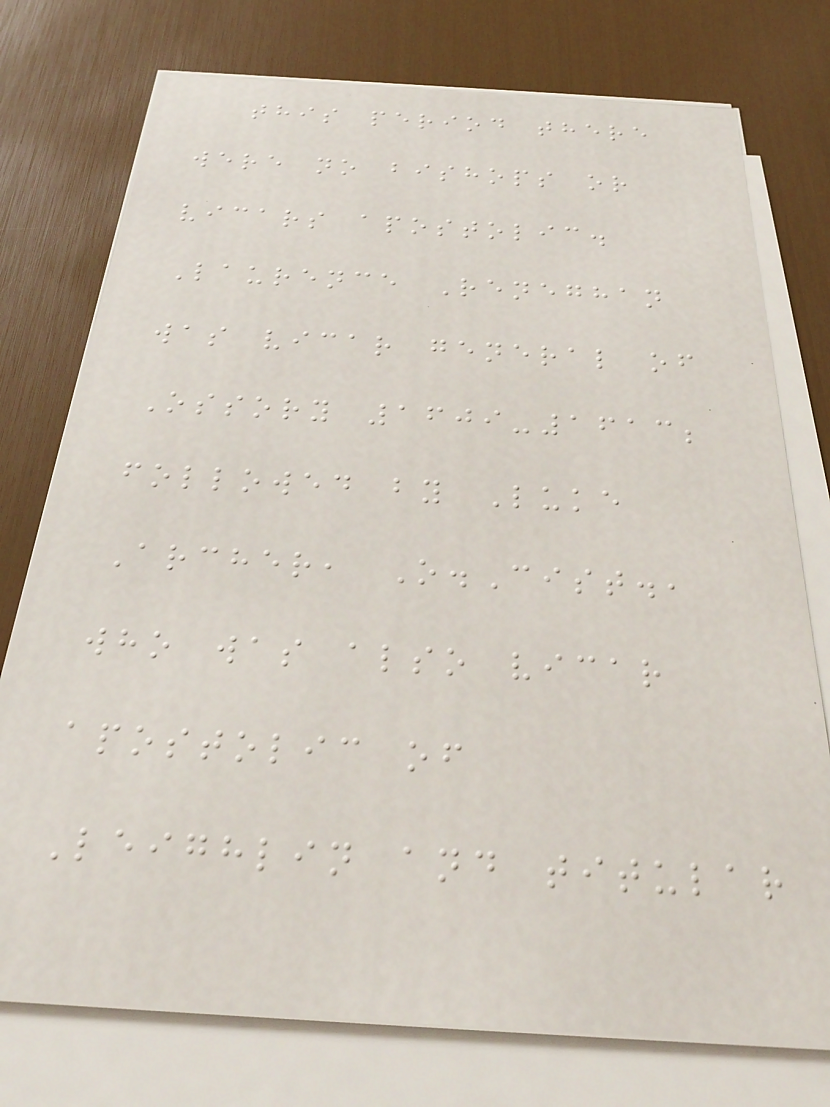this period there
were no bishops or
vicars apostolic.
Laurence Reneghan
was vicar general of
Ossory 1609-1613;
followed by Luke
Archer, O.Cist.,
who was also vicar
apostolic of
Leighlin and titular
